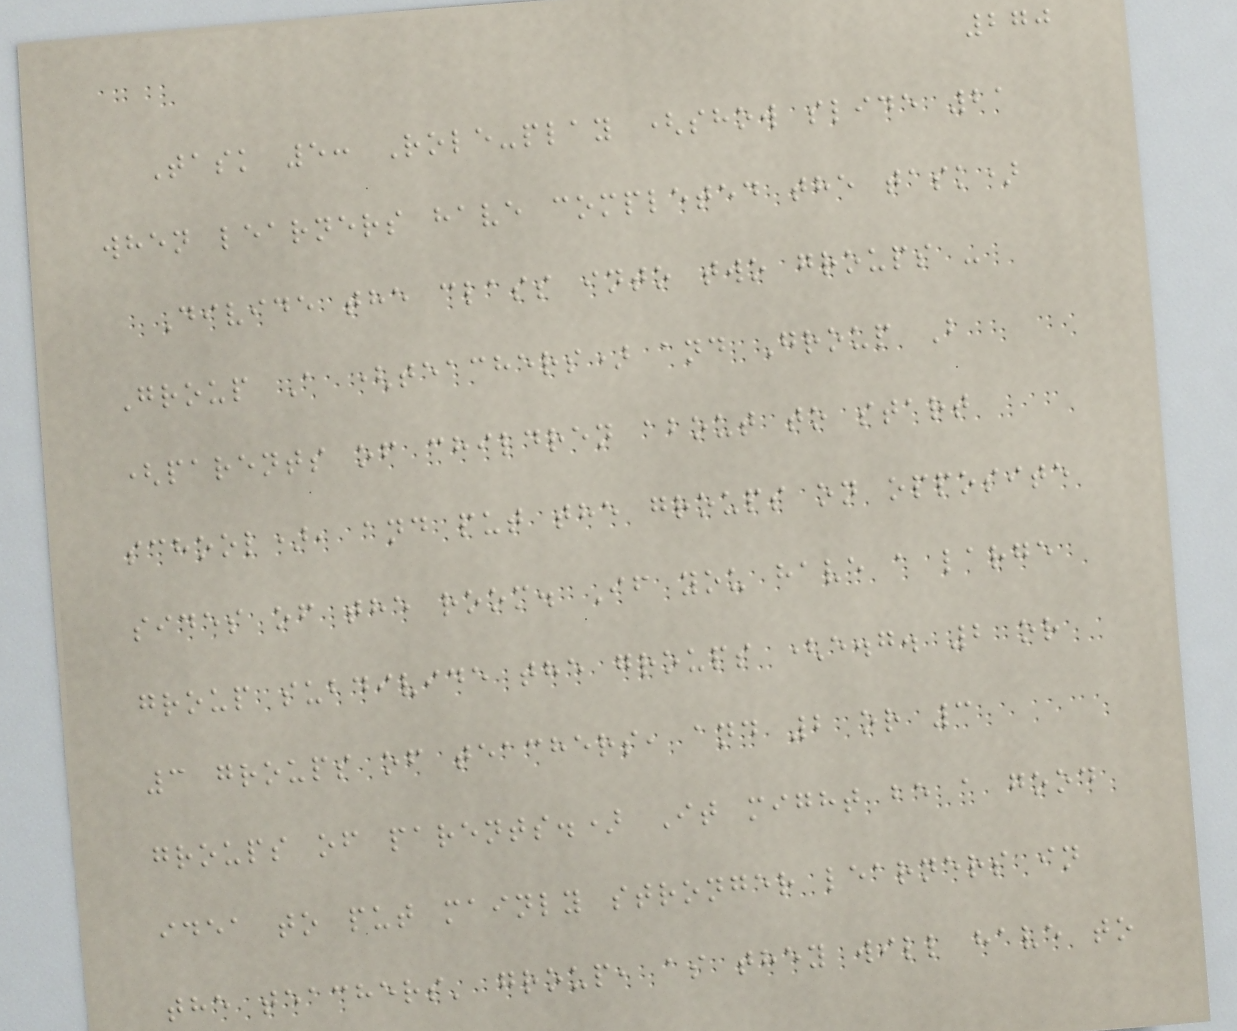270
Task 5: Role-play (show slide 21
when learners have completed the task)
Divide the class into two groups -
Group A (teachers) and Group B
(parents of children about to start
school), and put the groups on opposite
sides of the room. If you have a large
group subdivide the groups (e.g. 2 or
3 groups of teachers, and 2 or 3
groups of parents.) It might be a good
idea to put mainly stronger learners in
the teachers' group, as they will have to
